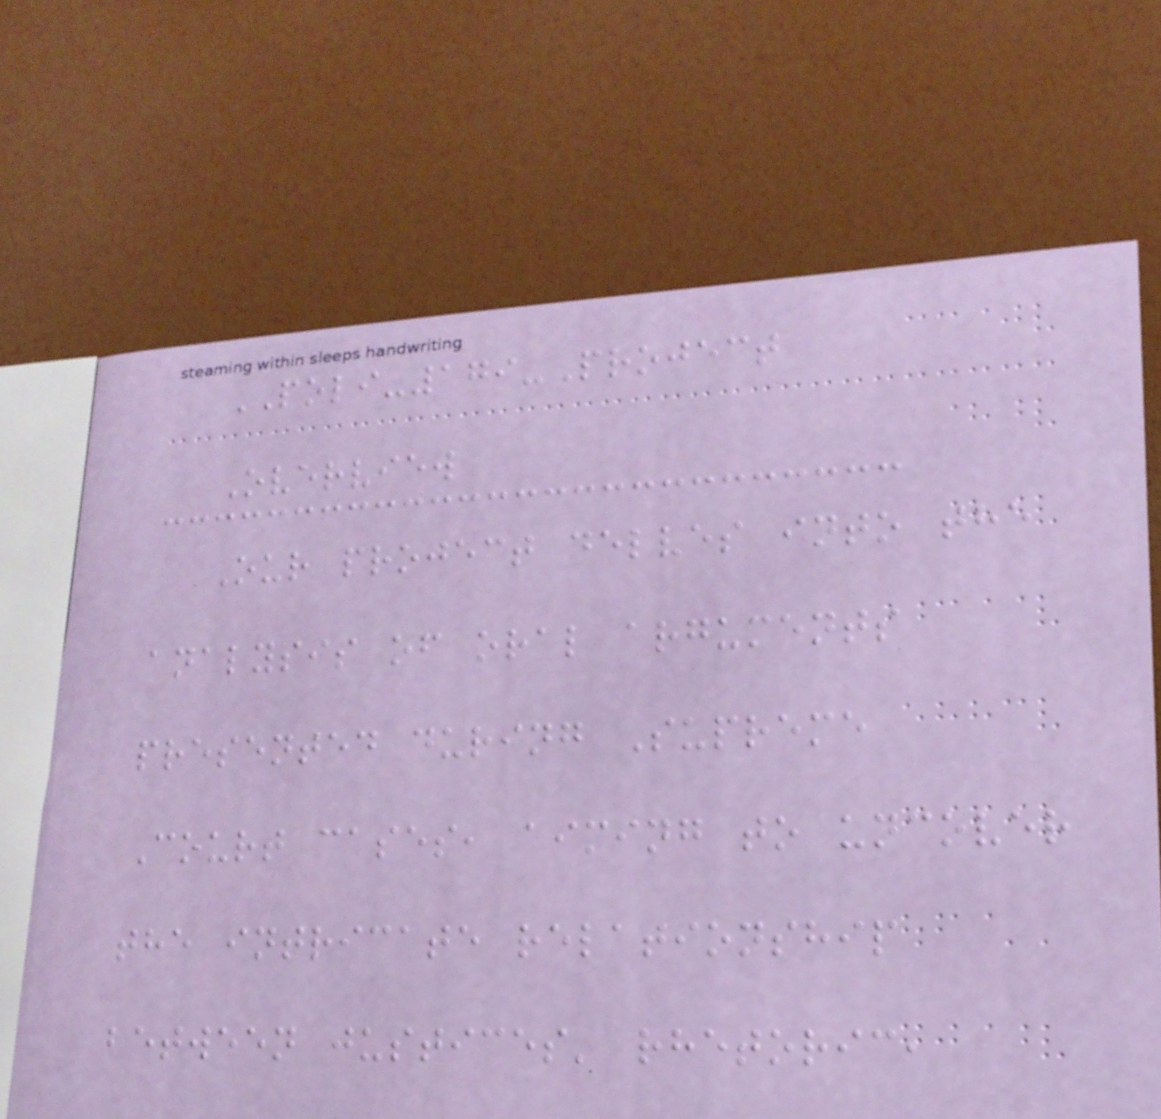POLI-179-Project
Overview
Our project delves into the
analysis of oral arguments
presented during Supreme
Court cases, aiming to uncover
the intricate relationship
between justices' rhetoric,
